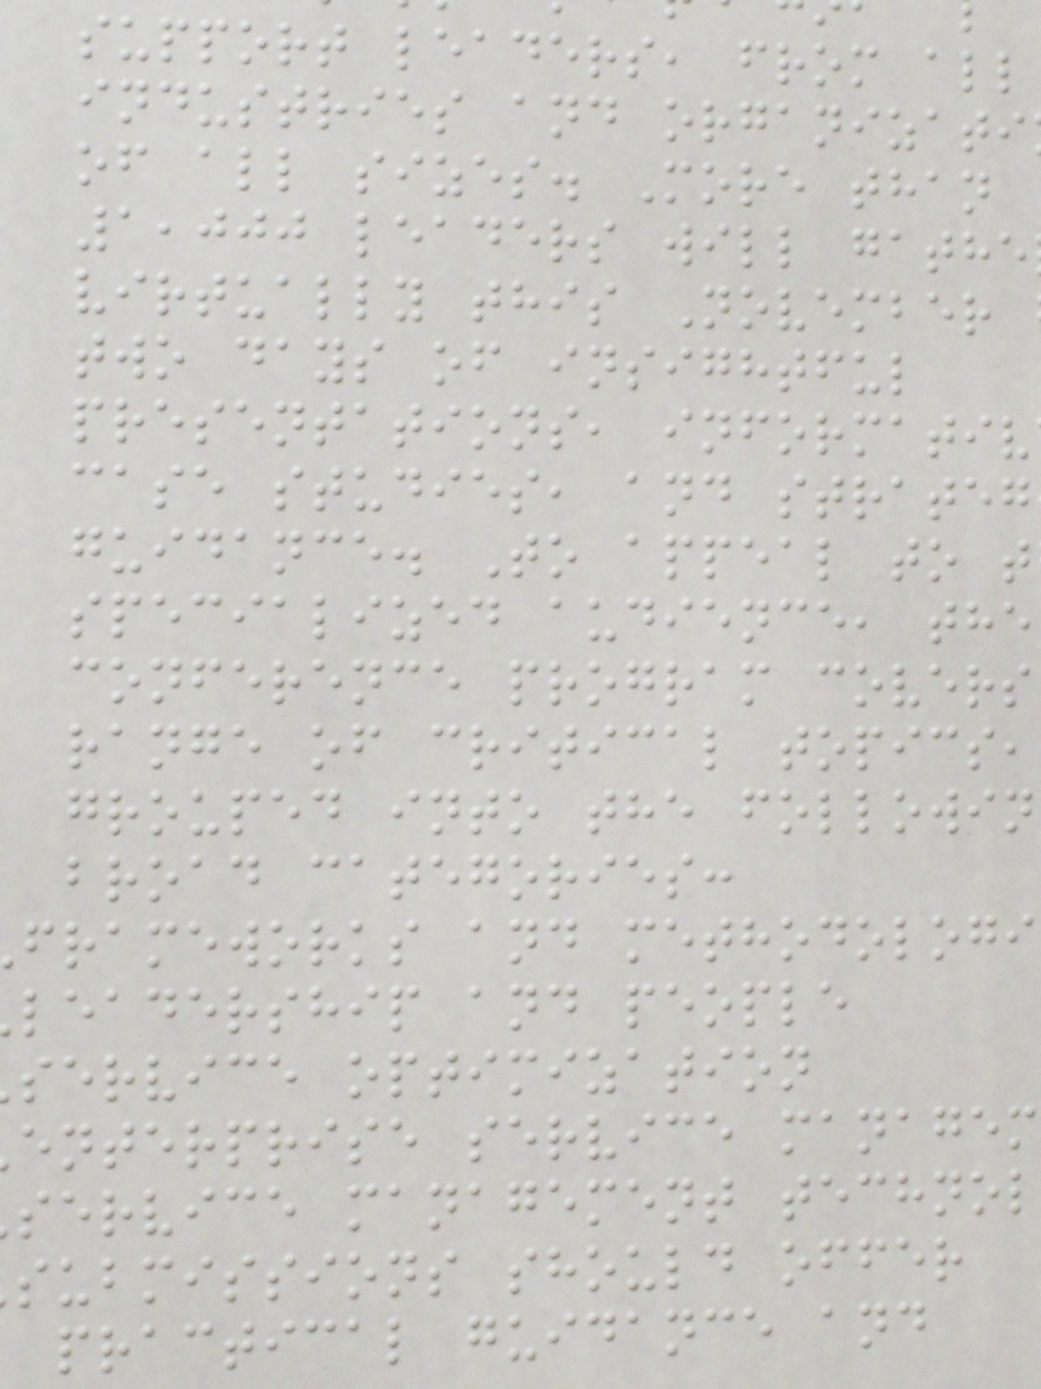support leaders, from all
industries and organizati
of all sizes. More than
1,000 leaders will gathe
virtually this November
two days of insightful
presentations, informativ
case studies, and strateg
guidance. To appeal to t
specialized audience, the
conference program covers
range of critical topics,
grouped into the followin
broad categories:
frameworks and methodologi
leadership and people
service optimization
enterprise service managem
service management technol
submissions should offer
practical guidance and
